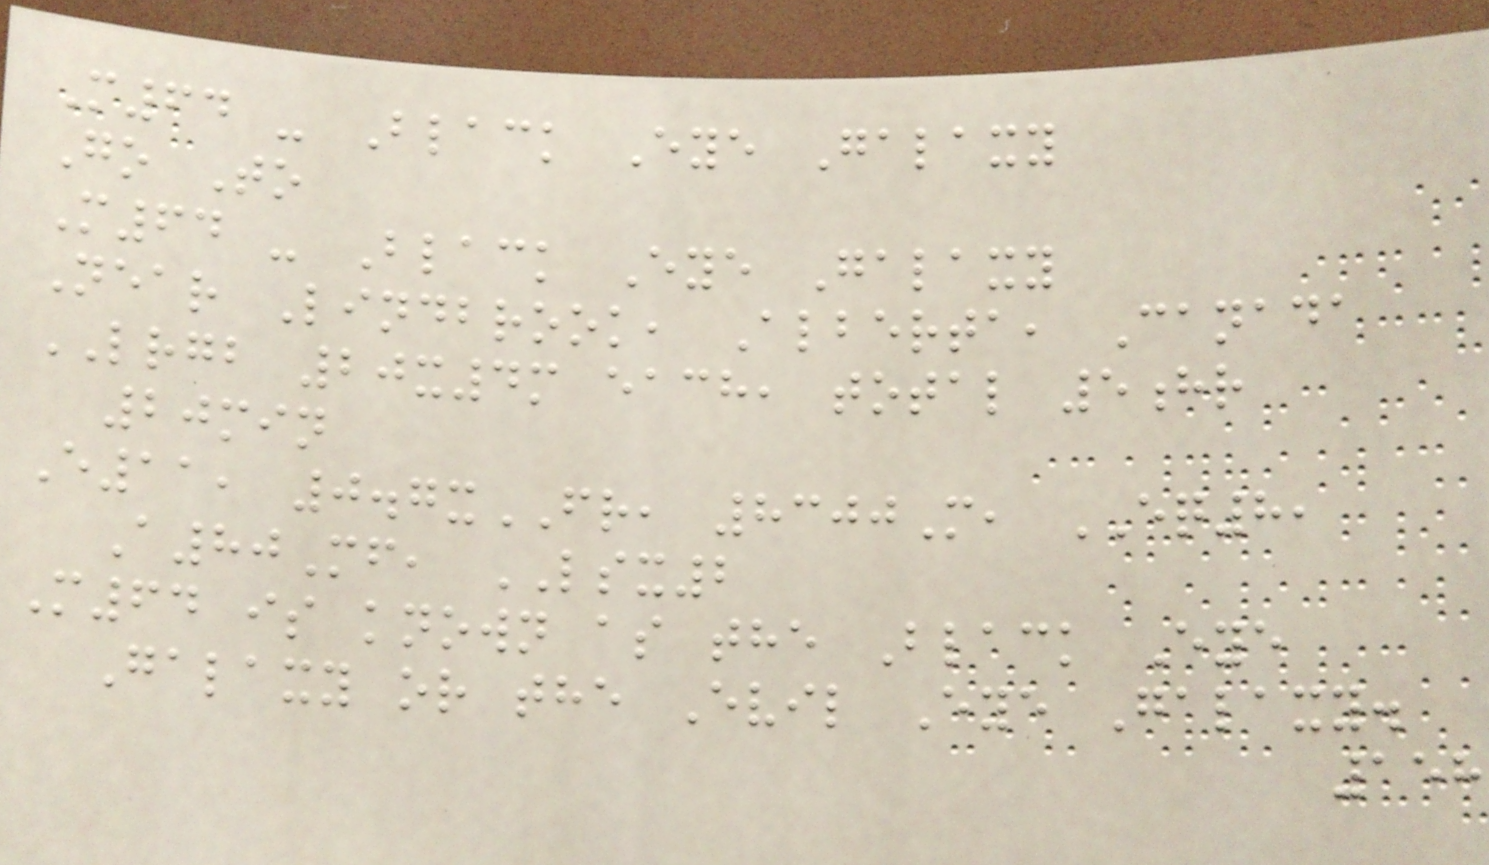M64 - Black Eye Galaxy
Go To
M64 - Black Eye Galaxy
Near Lindbrook, Alberta, Canada
LRGB 20x4m each, total 5hr
20min
E11, 0.7xFR, 8300M, EQ8,
A80Mf, LSX2
M64 is known as the Black Eye
Galaxy or the Evil Eye Galaxy.
158
